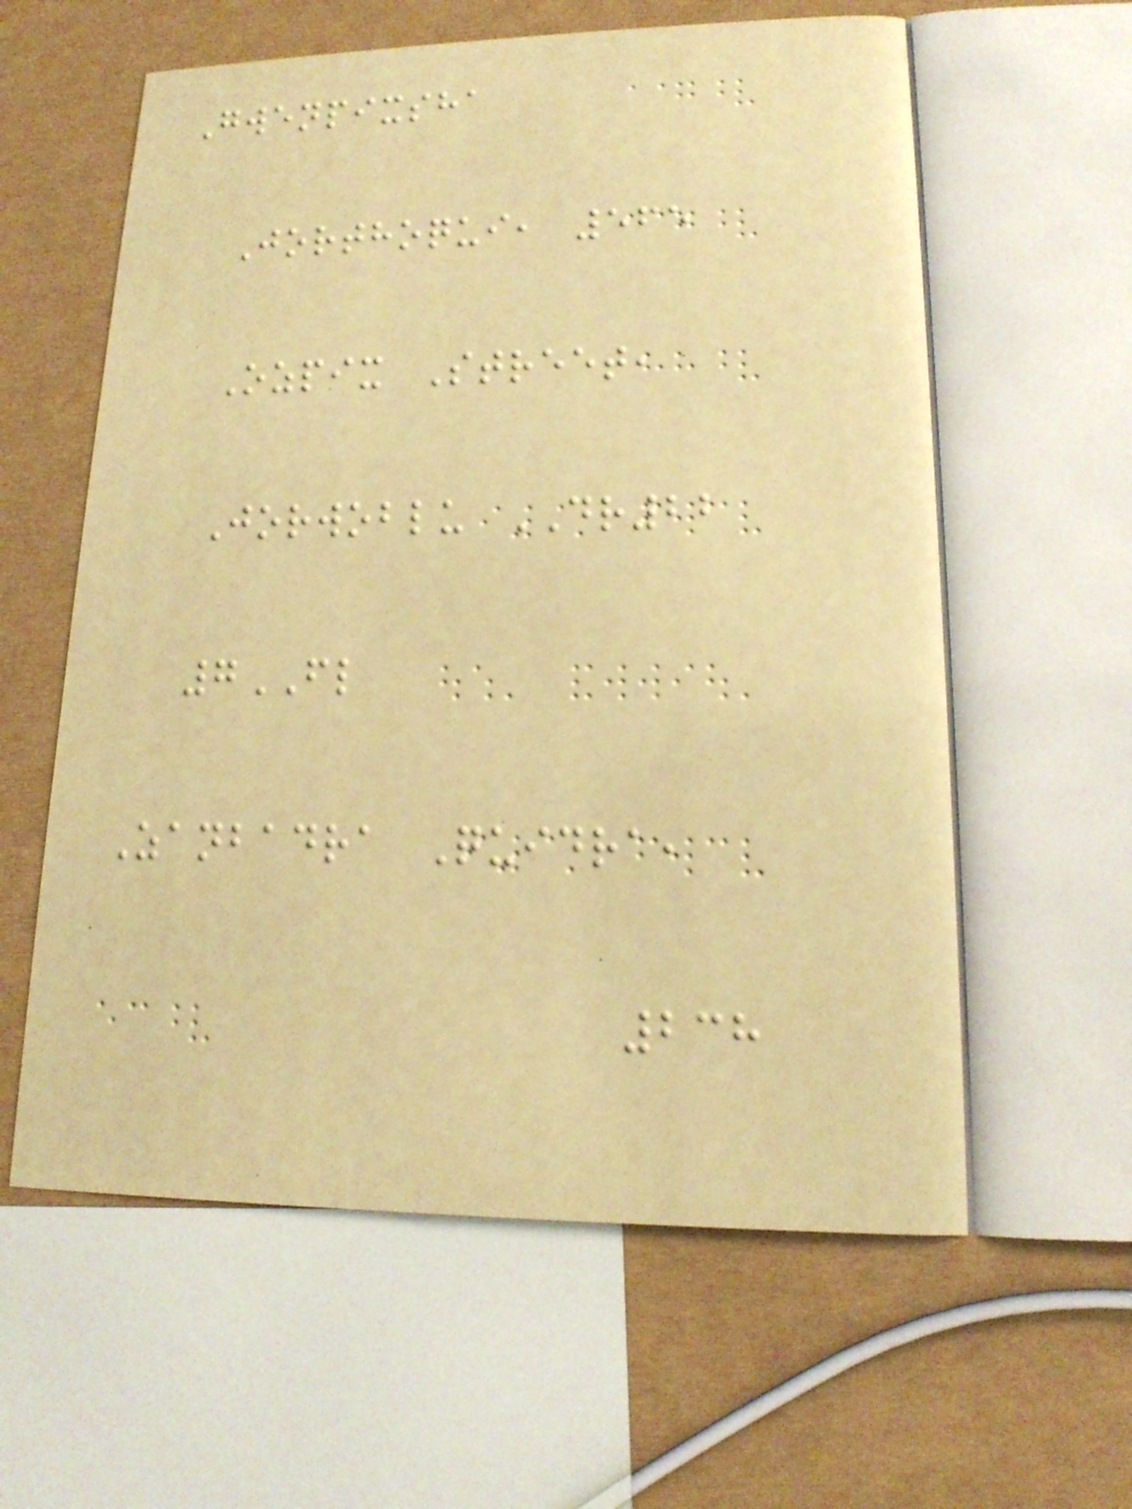Gwenpixsha
Jorthoqui, 565
Ozpix Street,
Jorwoblu DR22
7FL
Zanbadra Quidra,
238
